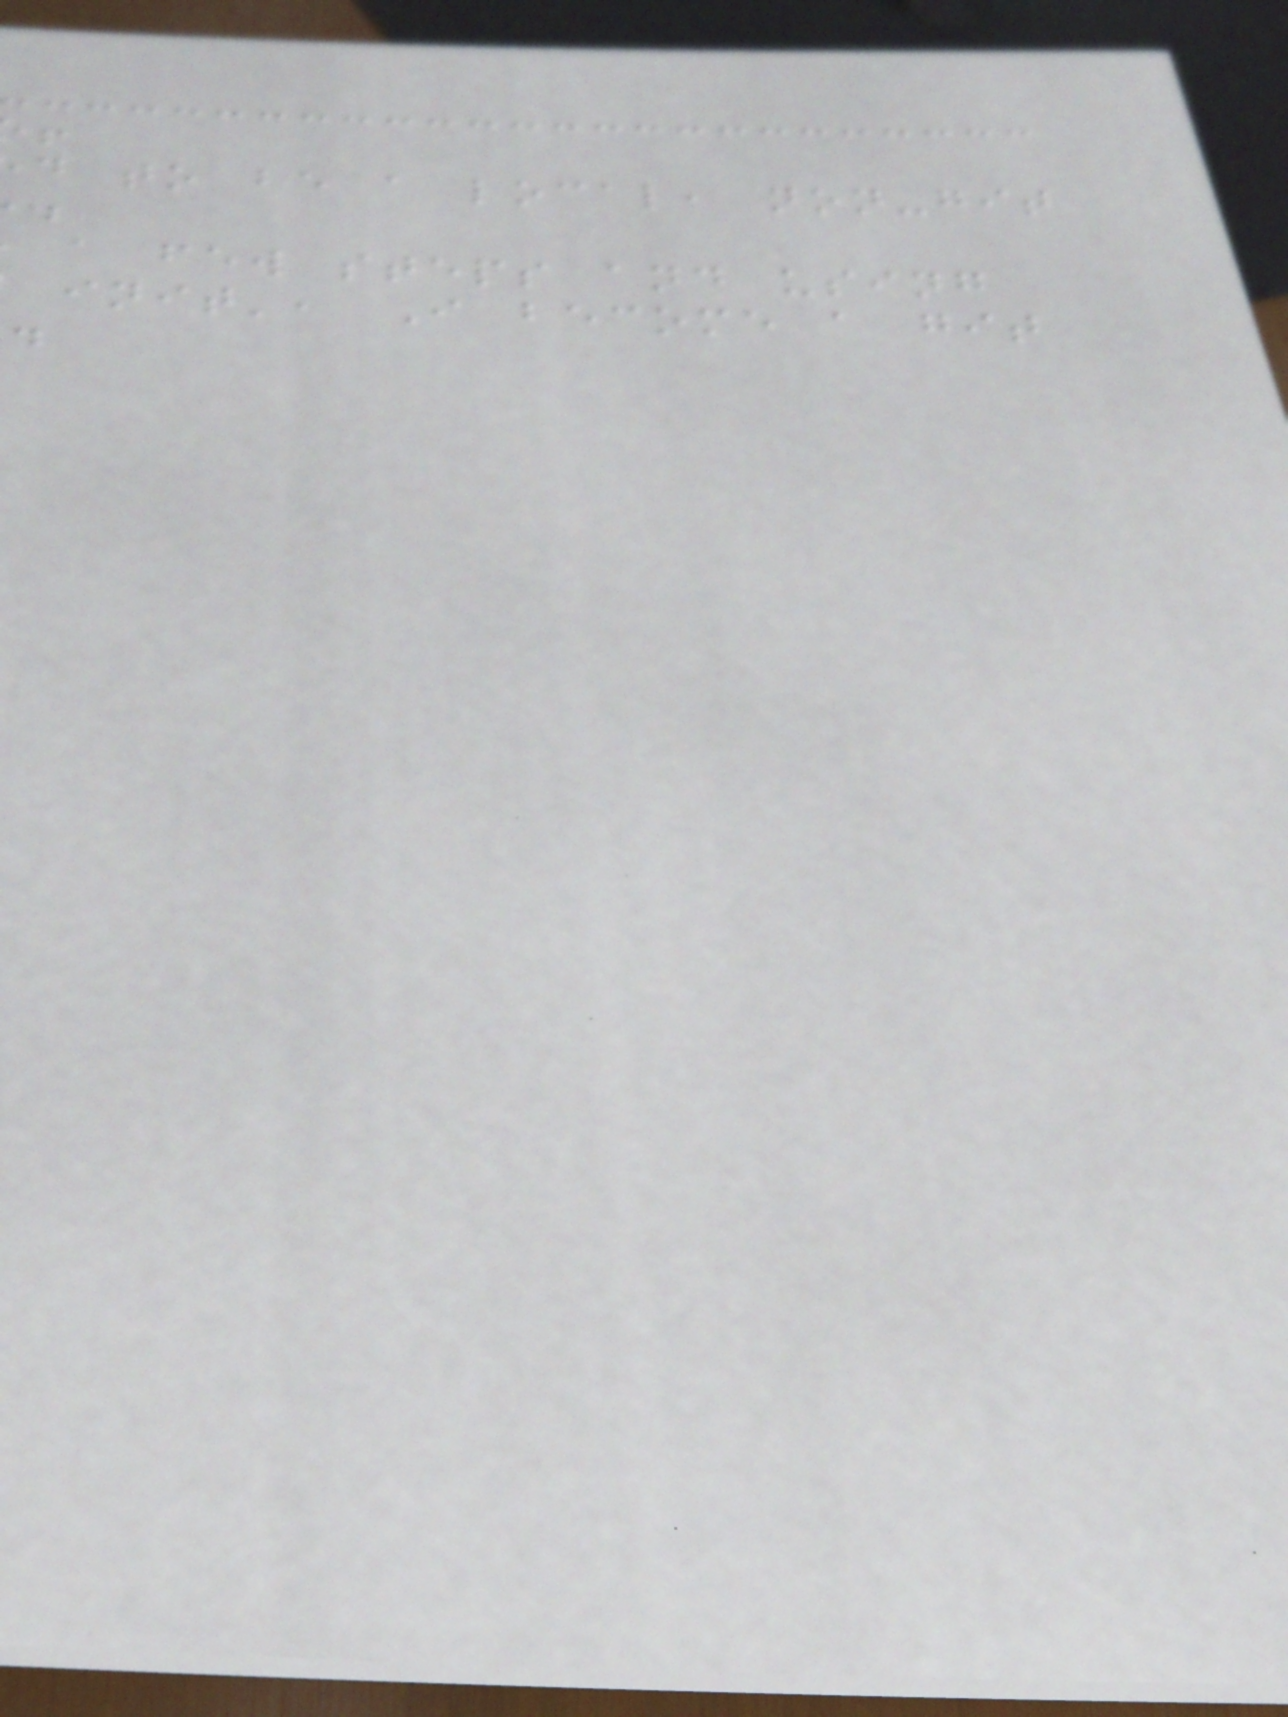d to be a local, non-git
a few steps and using
init', I become a git
